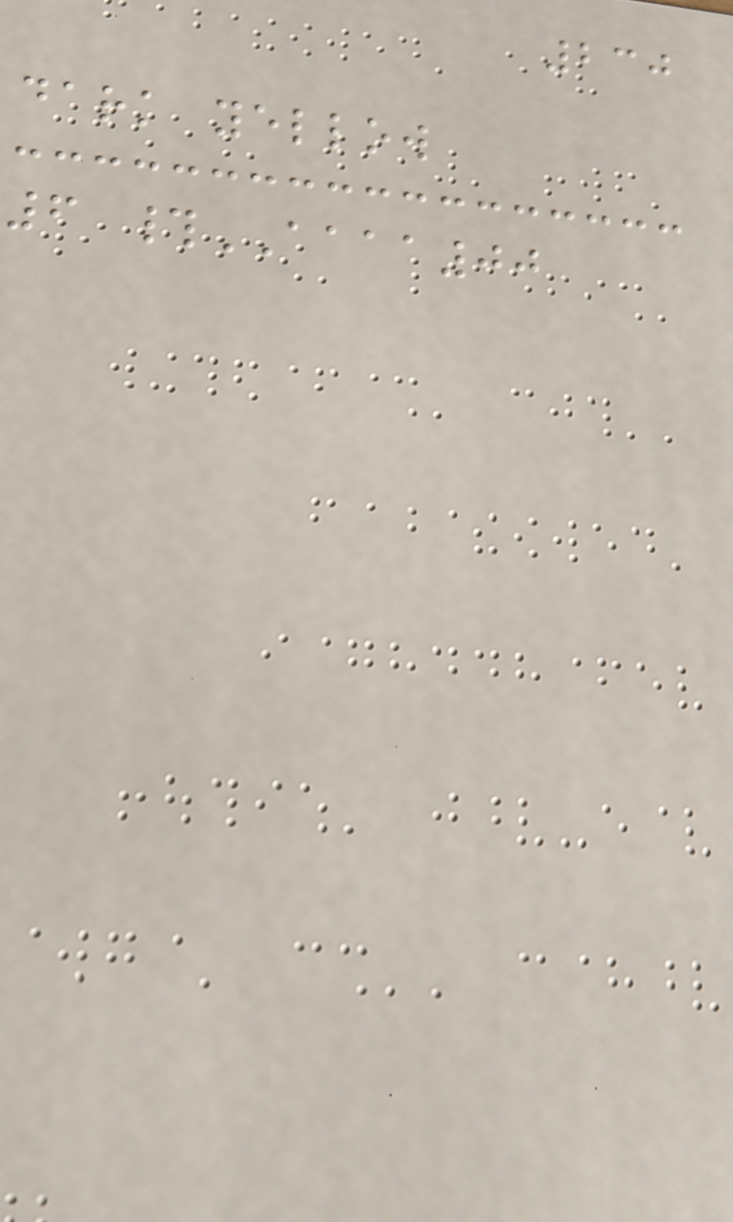230
dark yellow
6 #AAAA00
